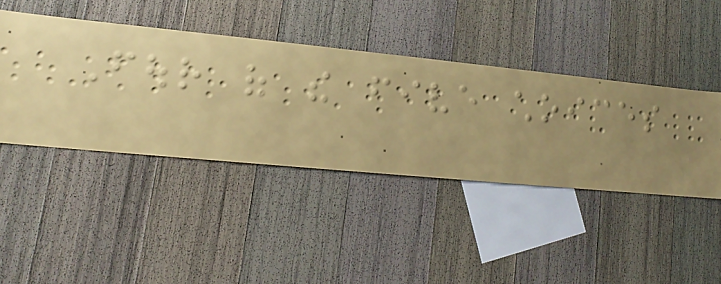Four of the five choices
